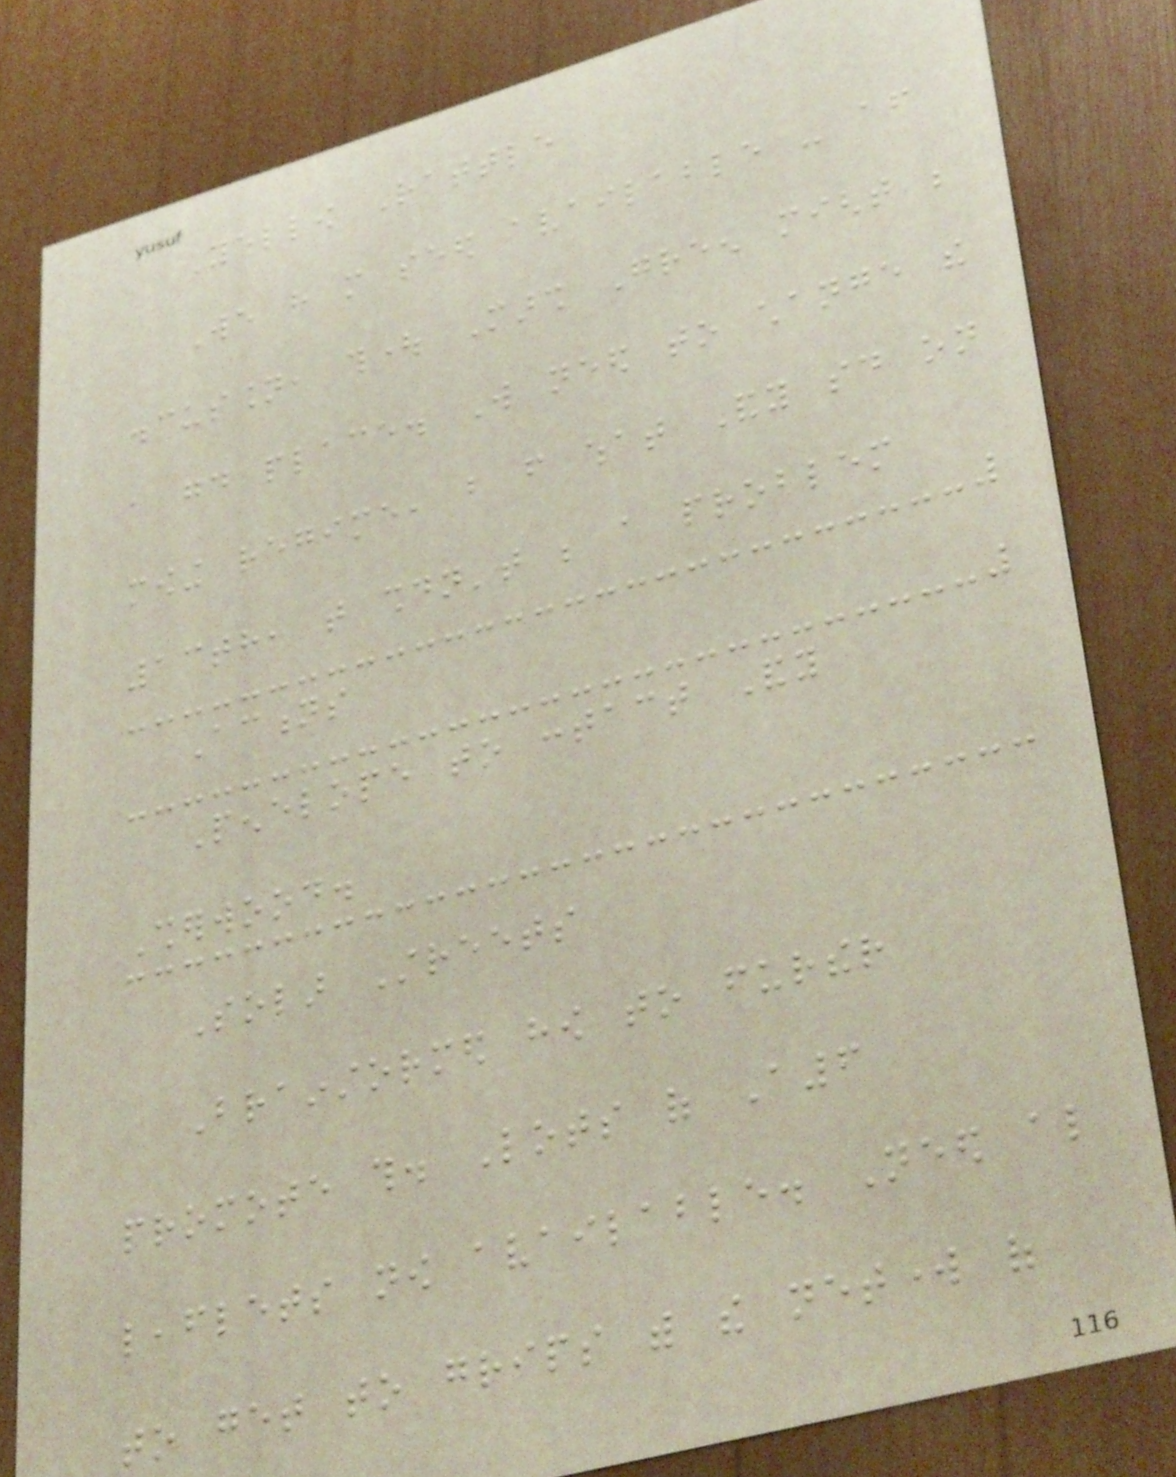Yellow Rattle
We have more seed available - after
discussion, thought Marsh Green might be
a good place. Will need to change the
mowing regime, but from what Andy said on
13th, that shouldn't be a problem
Actions
Penelope to contact Andy
Sherwood.
Solar Streets
Brainstormed how to further
promote this. Lots of A6
leaflets now available. Need also
to get to grips with the network of
